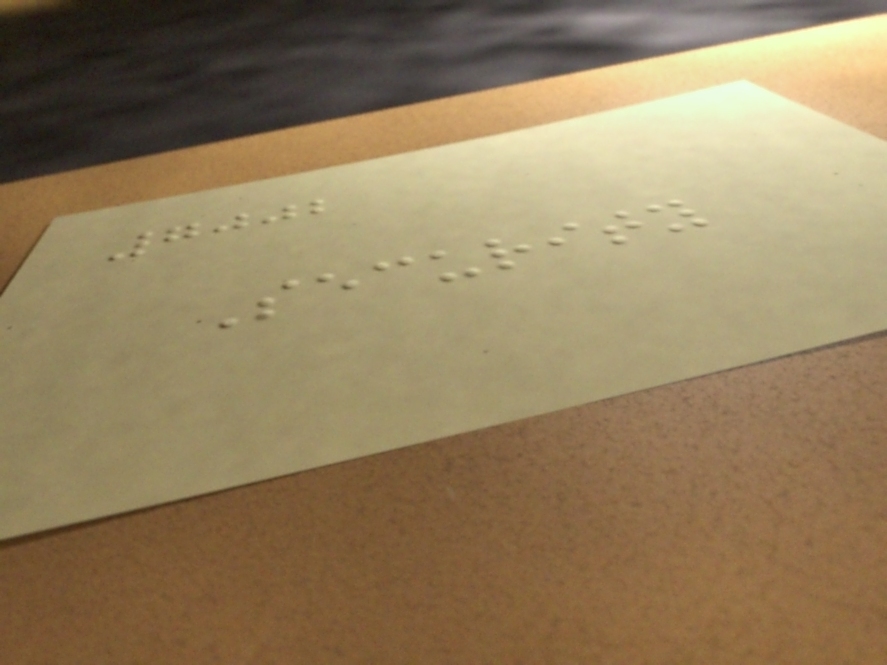7002
Security
